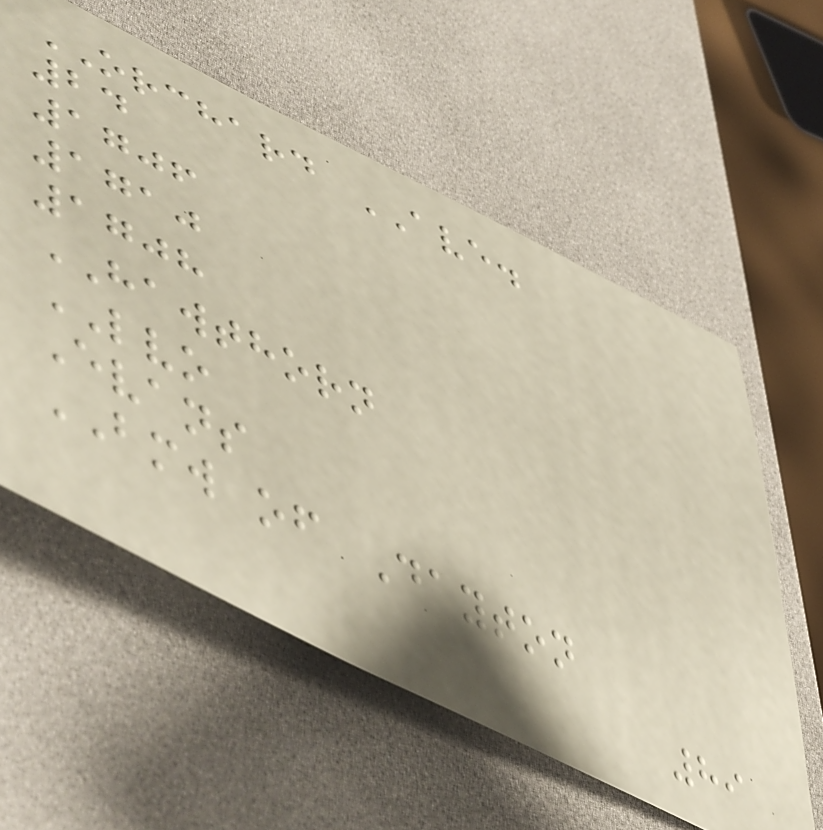ORCHARD AVE.
24
1706
1710
1708
HAWTHORN
LVO
Evans
BMW of Dayton
89
